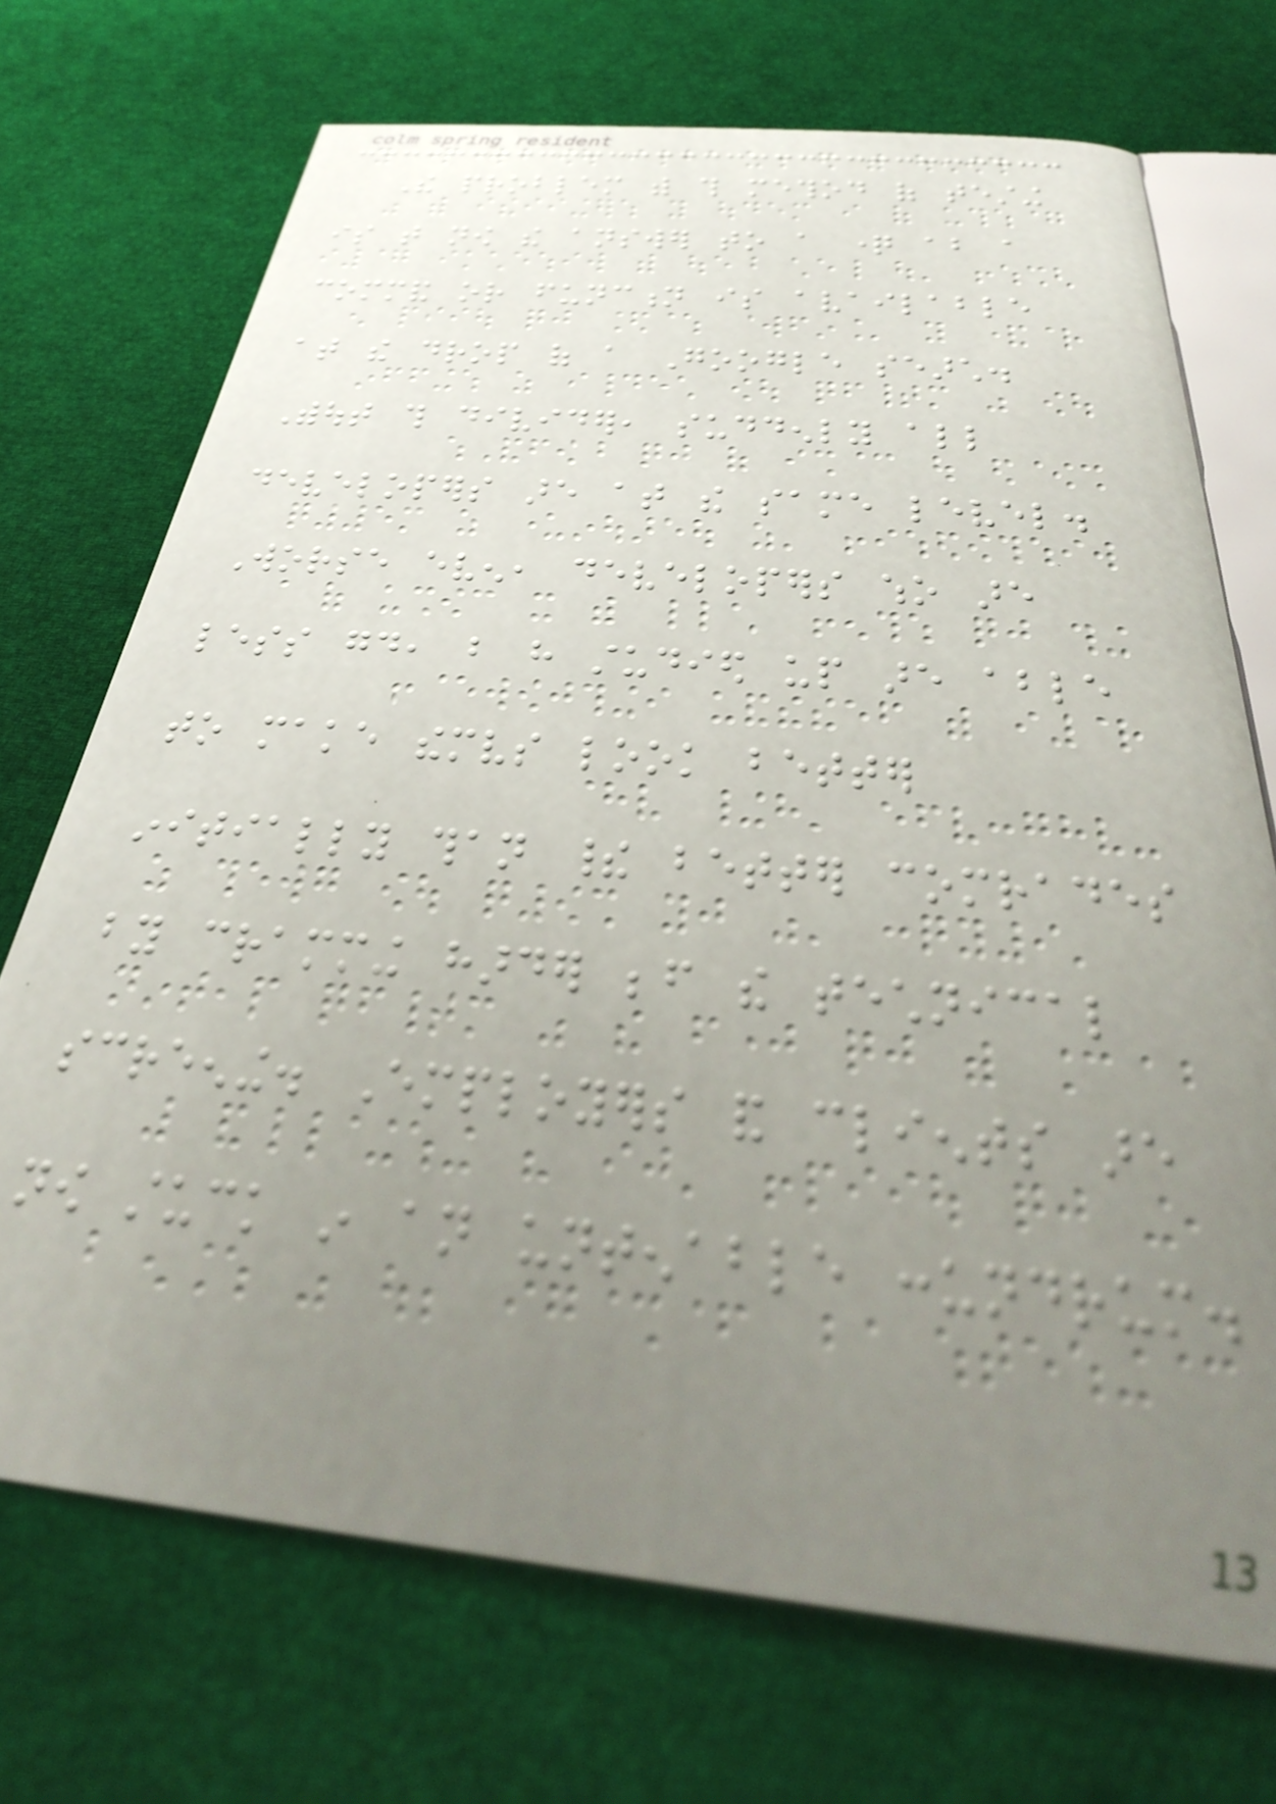The problem with this method of testing
is that now the answer to a question about a
command or function is available
at the drop of a Google search.
Without this divider, suddenly all
developers are at the same level.
Worse even, developers who are
less good, but have studied up are able
to make themselves look better
initially than their better comrades
by cramming harder before the technical
screening. Employers and clients are
now stuck in an untenable conundrum.
